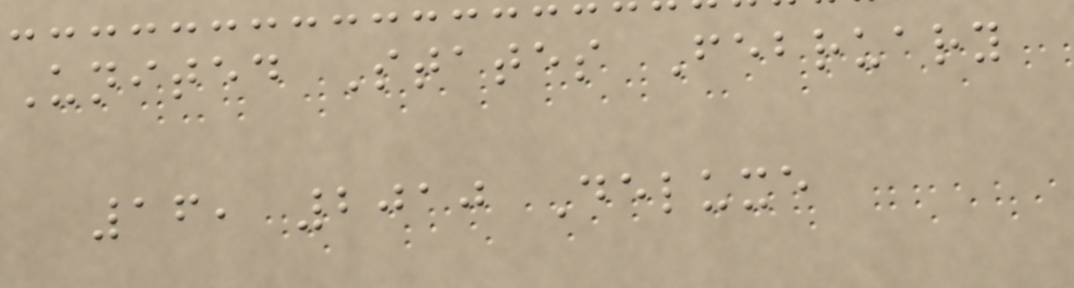United States February
16, 2010 Deluxe
